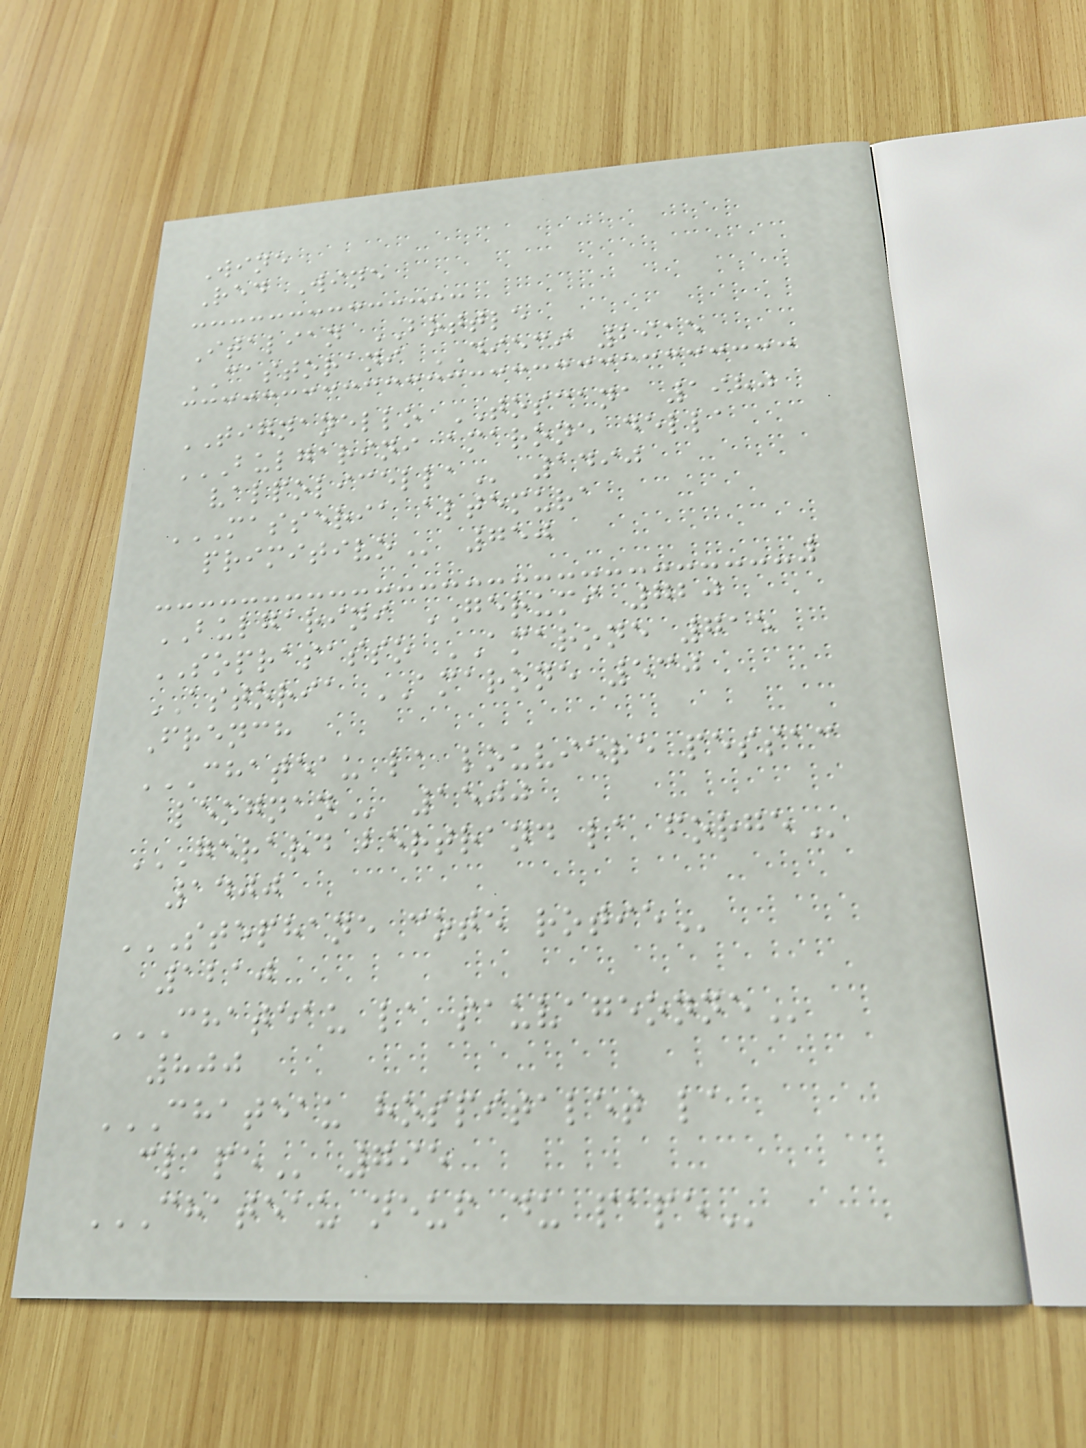Wine
Red Wine
Italian BOTTLE
CASTORANI DIECI 2915
TIGNANELLO TOSCANA 1980
BULGARINI AMARONE DELLA
VALPOLICELLA 1490
MASSERIA ALTEMURA
PRIMITIVO 750
BULGARINI GERUMI 720
SOPRASASSO AMARONE 715
ASTORIA AMARONE 530
French
CHATEAU LA LOUVIERE PESSAC
LEOGNAN 1500
GERARD BERTRAND LA FORGE
1400
STEPHANE COTE ROTIE
1210
CHATEAU LA SAUVAGEONNE
800
CHATEAU HOSPITALET LA
CLAPE 795
CHATEAU NEUF DU PAPE
